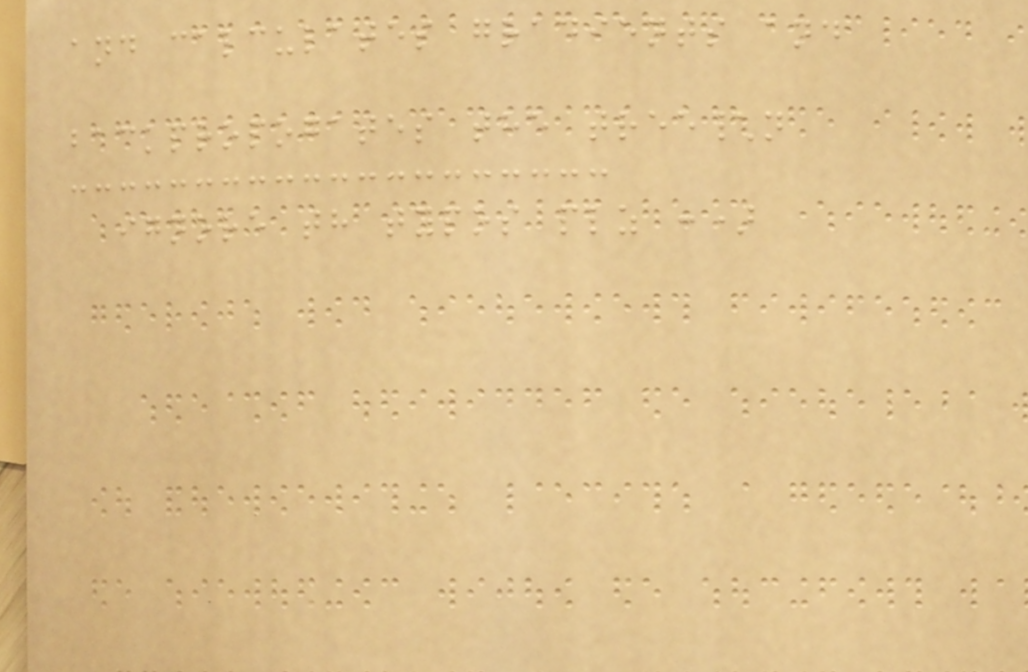and calculates gradients and
backpropogates the tree\n
ignore th typos plz :)
